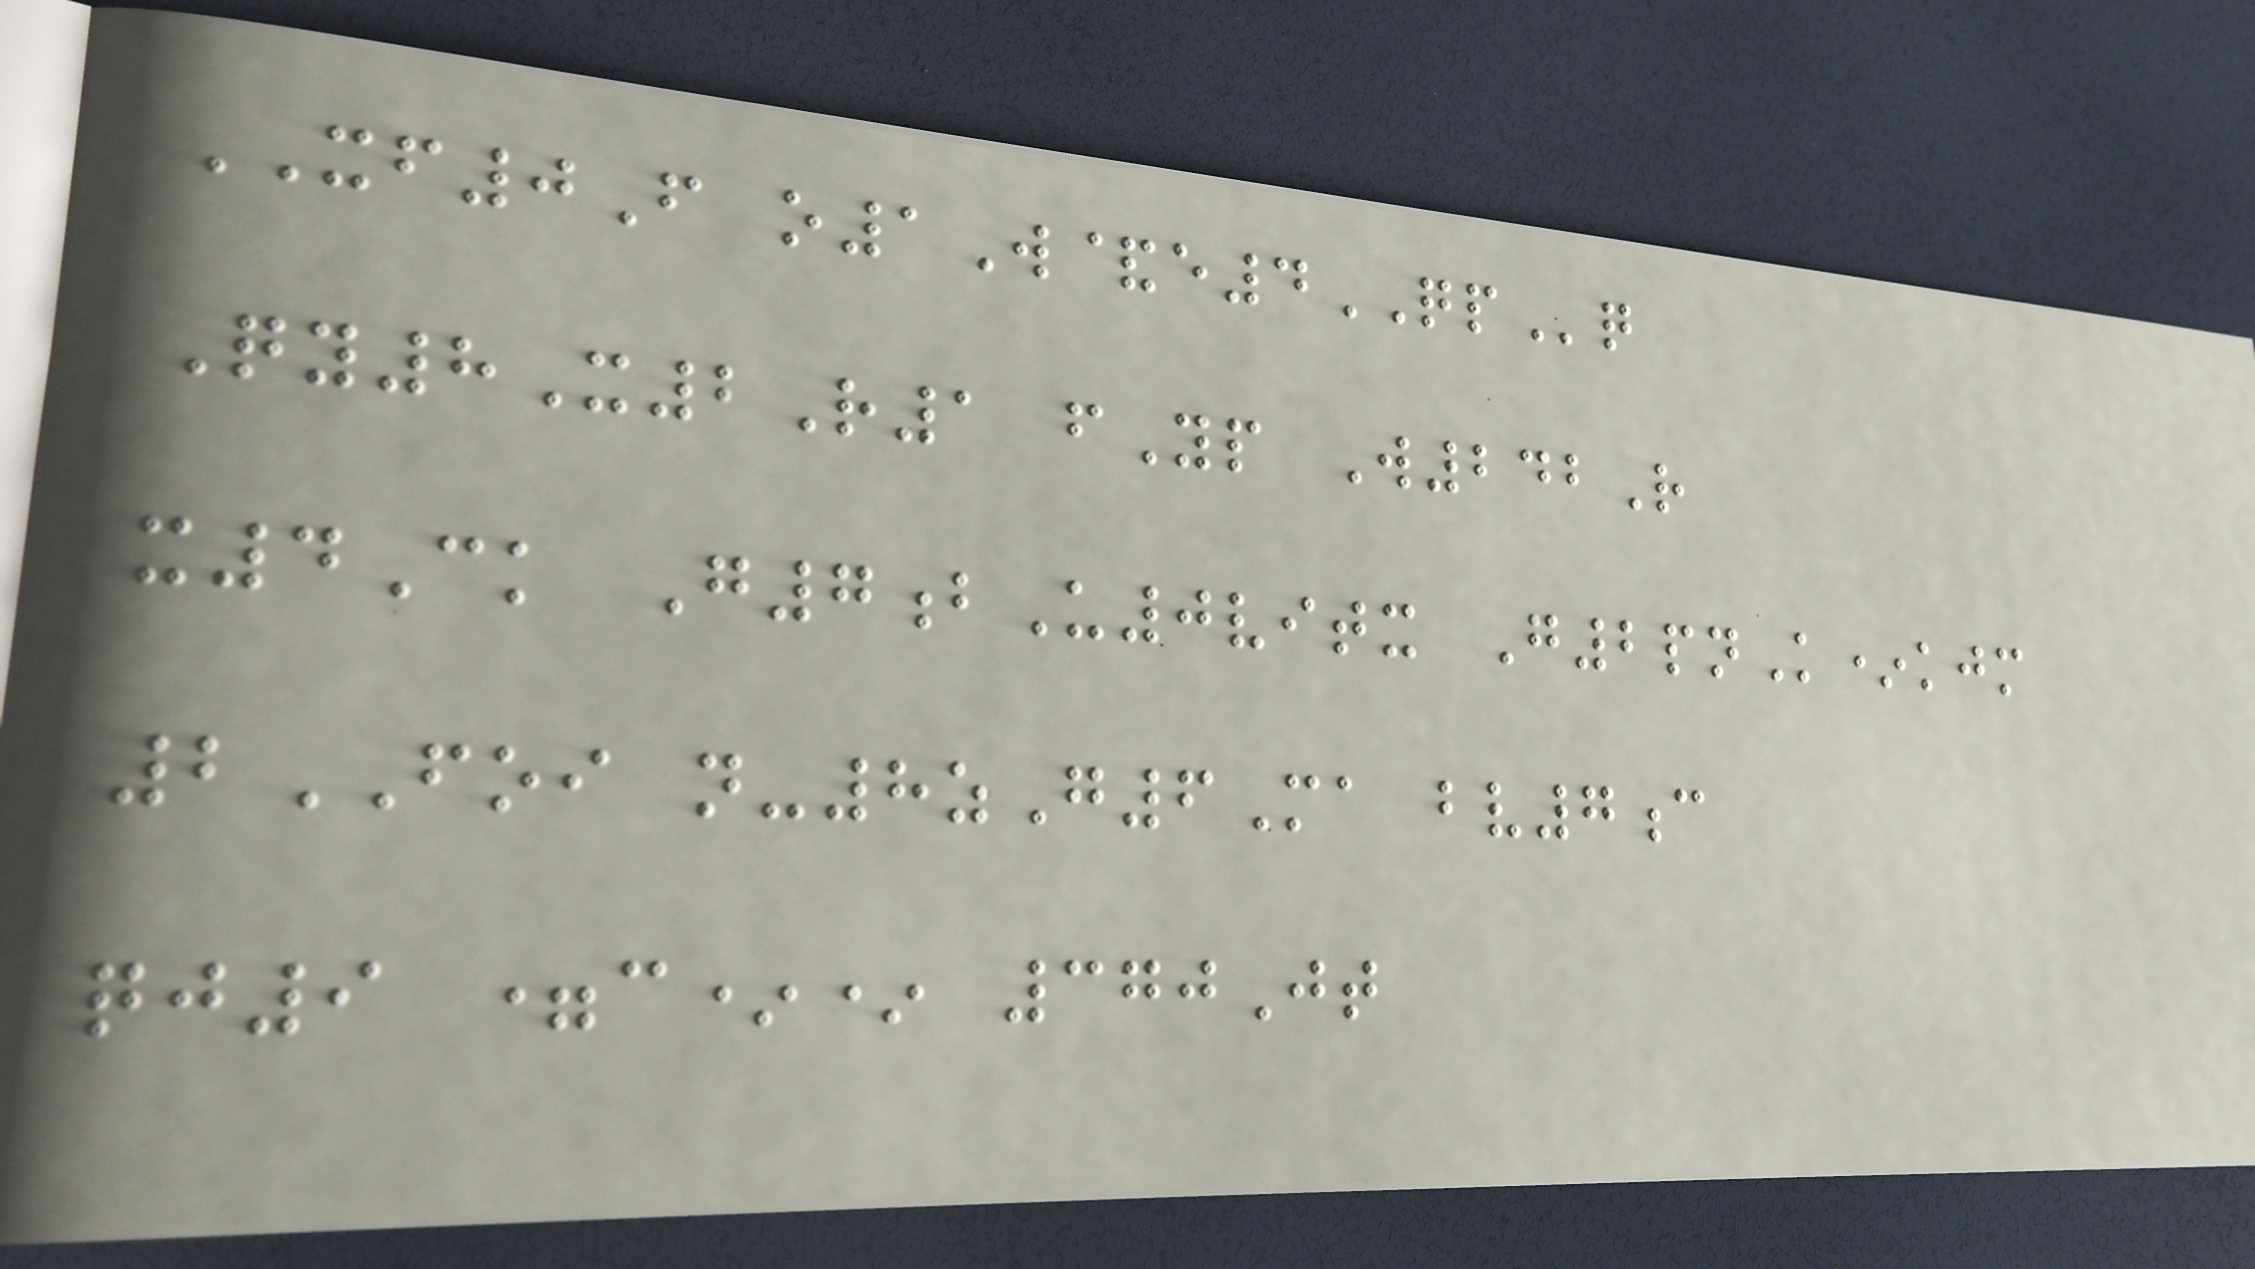XF0F o1W&e4QPq
Qy8X2R1 fYp W242R
x4Ck G7bU0vitx G2pnK*kjm
2FOI n-8zG6Ma bv7c
qj9 =c** 370Jt
